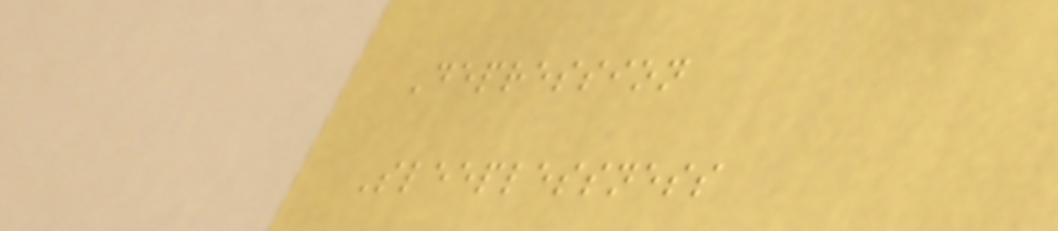Depression
Sleeplessness
